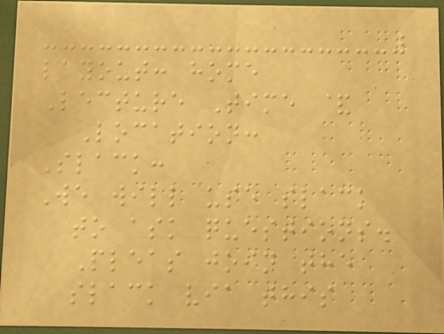layout: home
Lecture Time &
Location:
Slack:
We will use slack
to ask questions.
Pleas join the
slack via this
